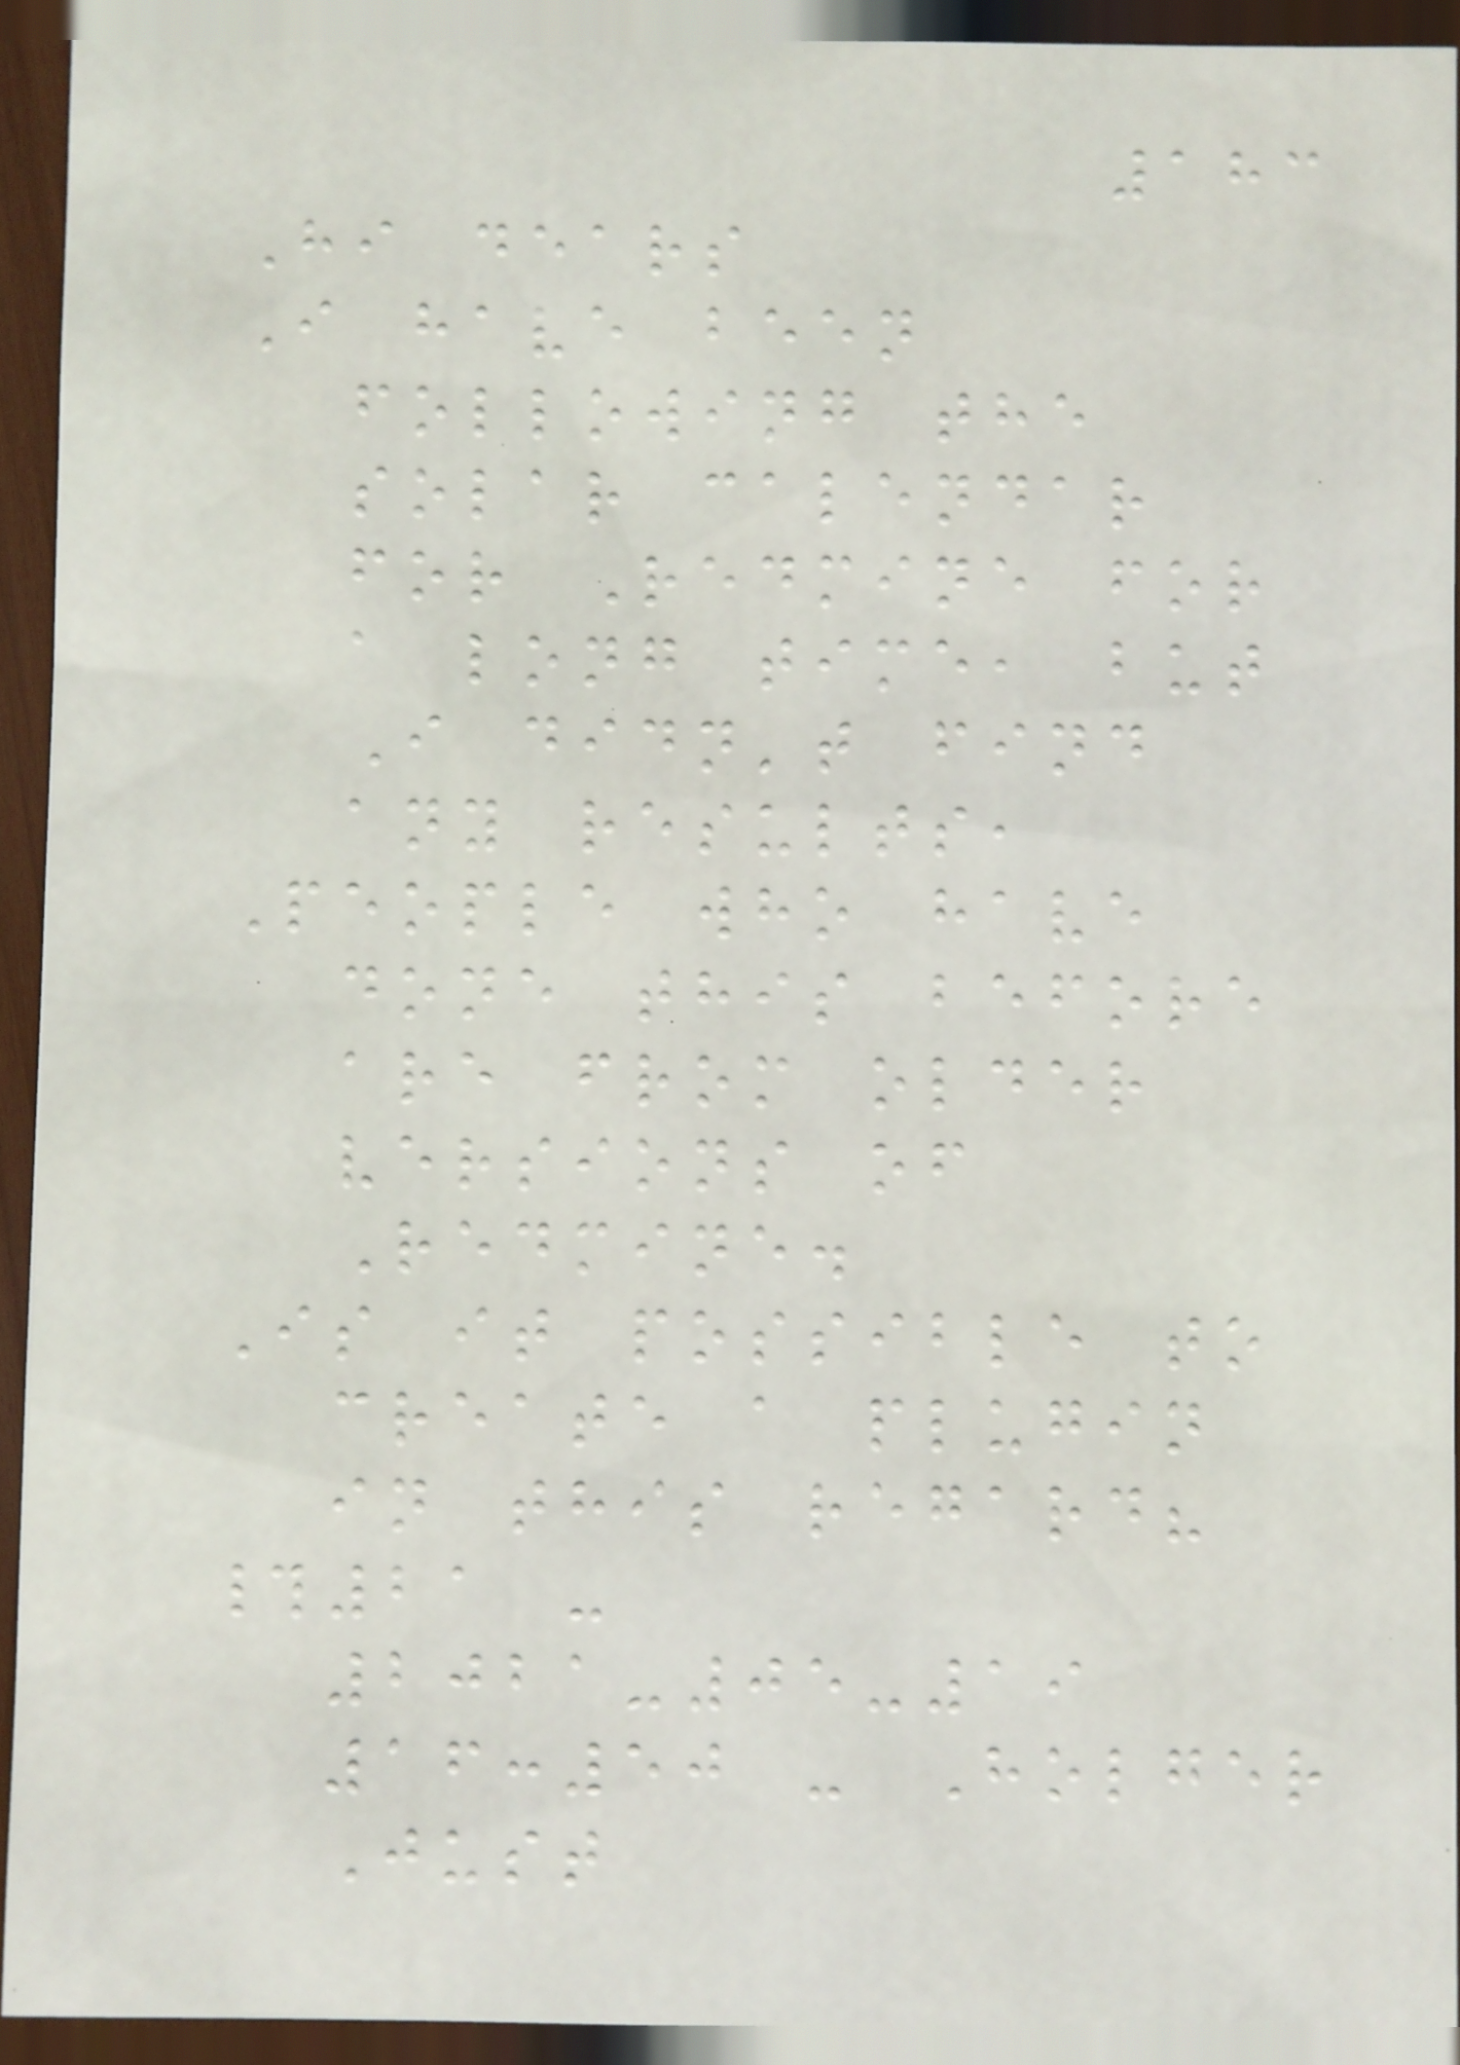183
Hi dears
I have been
following the
solar calendar
for Redmine for
a long time, but
I didn't find
any results,
People who have
done this before
are from older
versions of
Redmine.
Is it possible to
create a plugin
in this regard?
#21 -
2021-05-19
16:50 - Holger
Just
